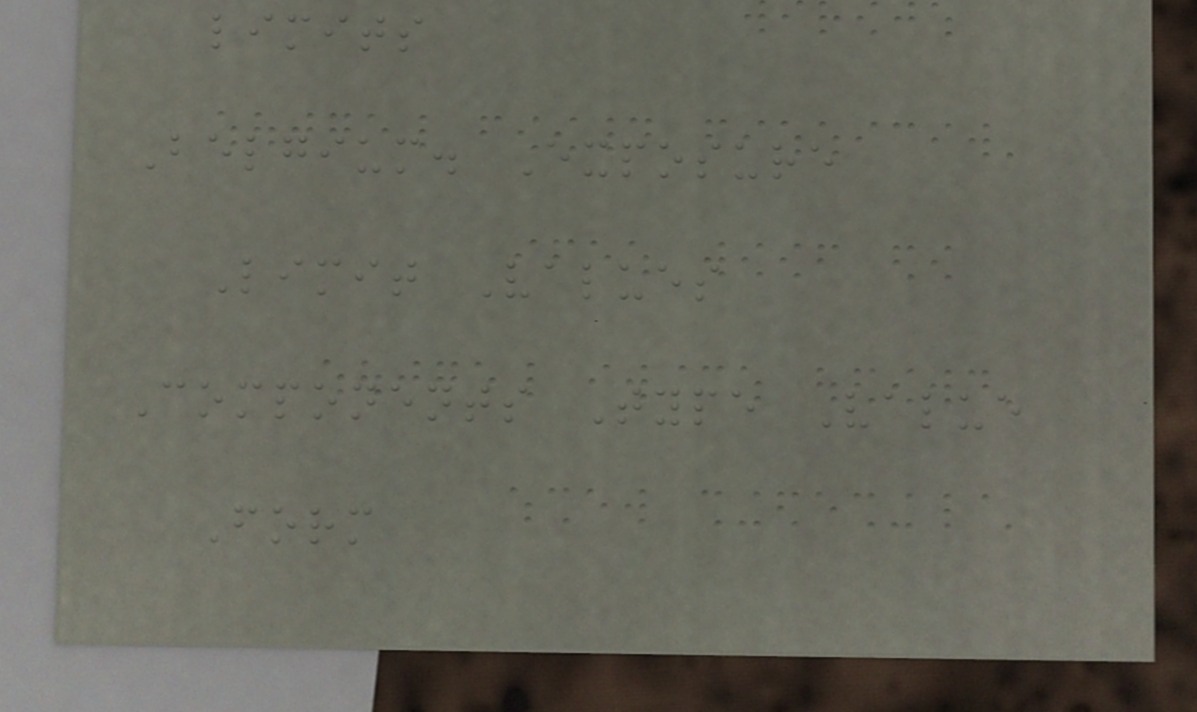limits
Belgium. Exposure
Limit Values
Components Type Value
Form
